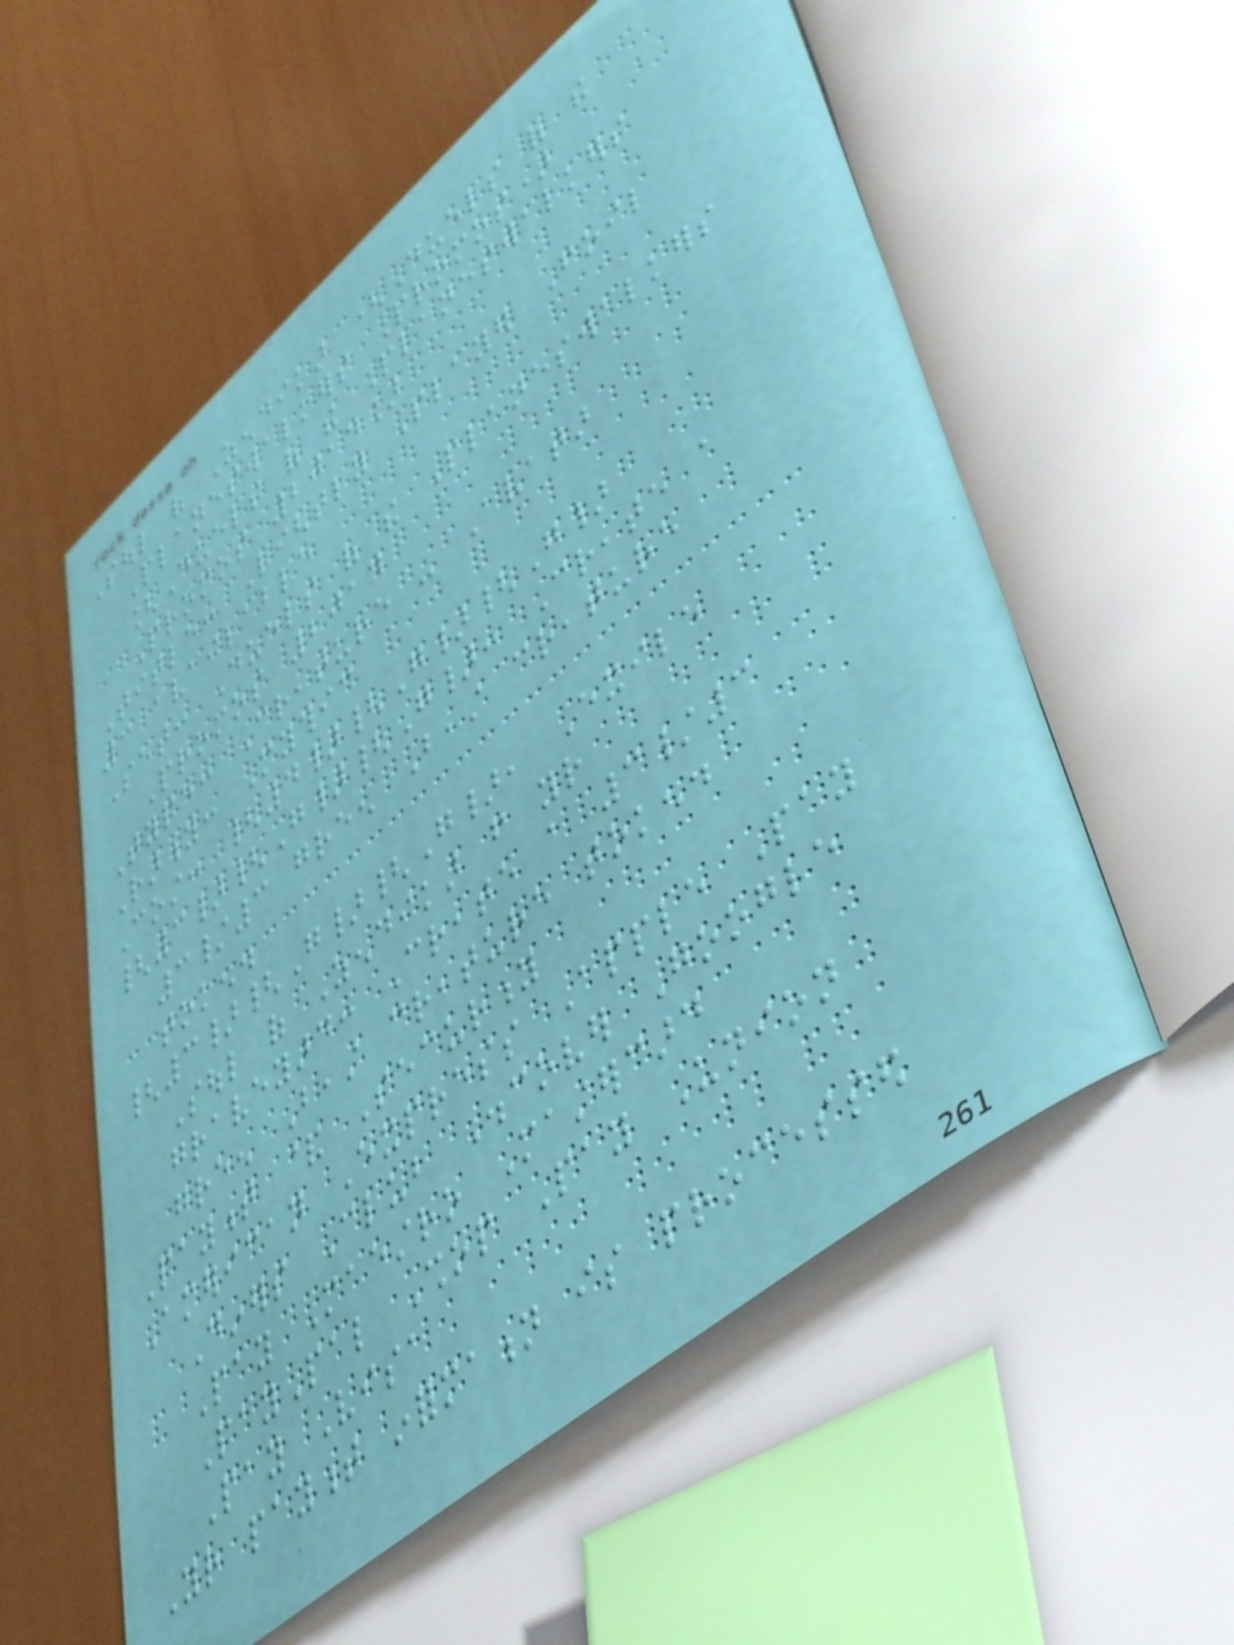Soul of Zendikar (Duels of the
Planeswalkers Promos)
[Duels of the Planeswalkers
Promos 2014]
Title: Lightly Played Foil
3 available
Set: Duels of the Planeswalkers
Promos 2014
Type: Creature - Avatar
Rarity: Mythic
Cost: {4}{G}{G}
{3}{G}{G}: Create a
3/3 green Beast creature
token.
{3}{G}{G}, Exile
Soul of Zendikar from your
graveyard: Create a 3/3
green Beast creature token.
Payment & Security
American Express Apple Pay
Diners Club Discover Google
Pay Maestro Mastercard
PayPal Shop Pay Union
Pay Visa
Your payment information is processed
